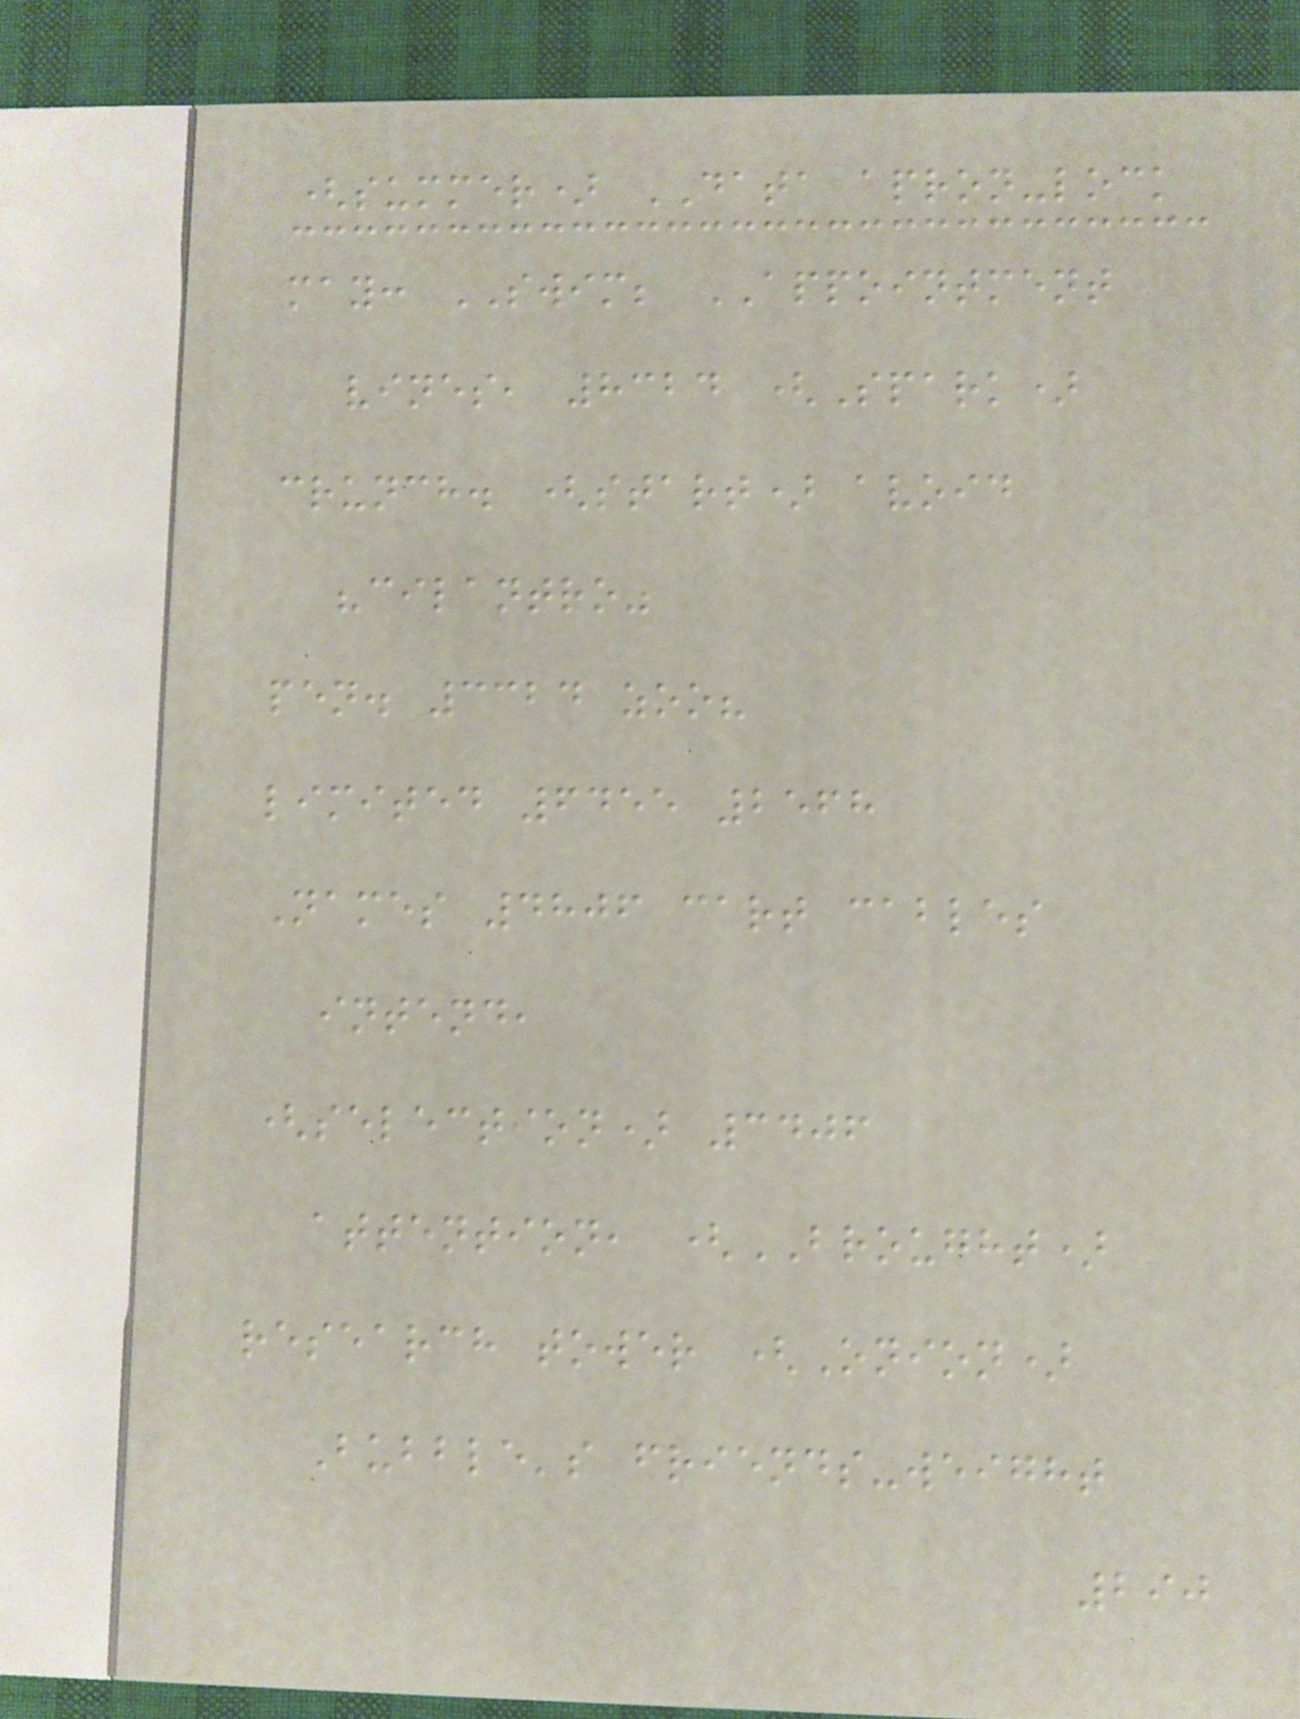(summer) DATA apron-lock
may: SWIM; APPOINTMENT
vines, 8324 (Spark)
crunch. (start) avoid
"cilantro"
pen. 3324 zoo?
limited 6455 2568
Names 4806 cart cables
intend,
(selection) 3406
attention, (BROUGHT)
research tower (Onion)
Bubble's friends-weight
290
